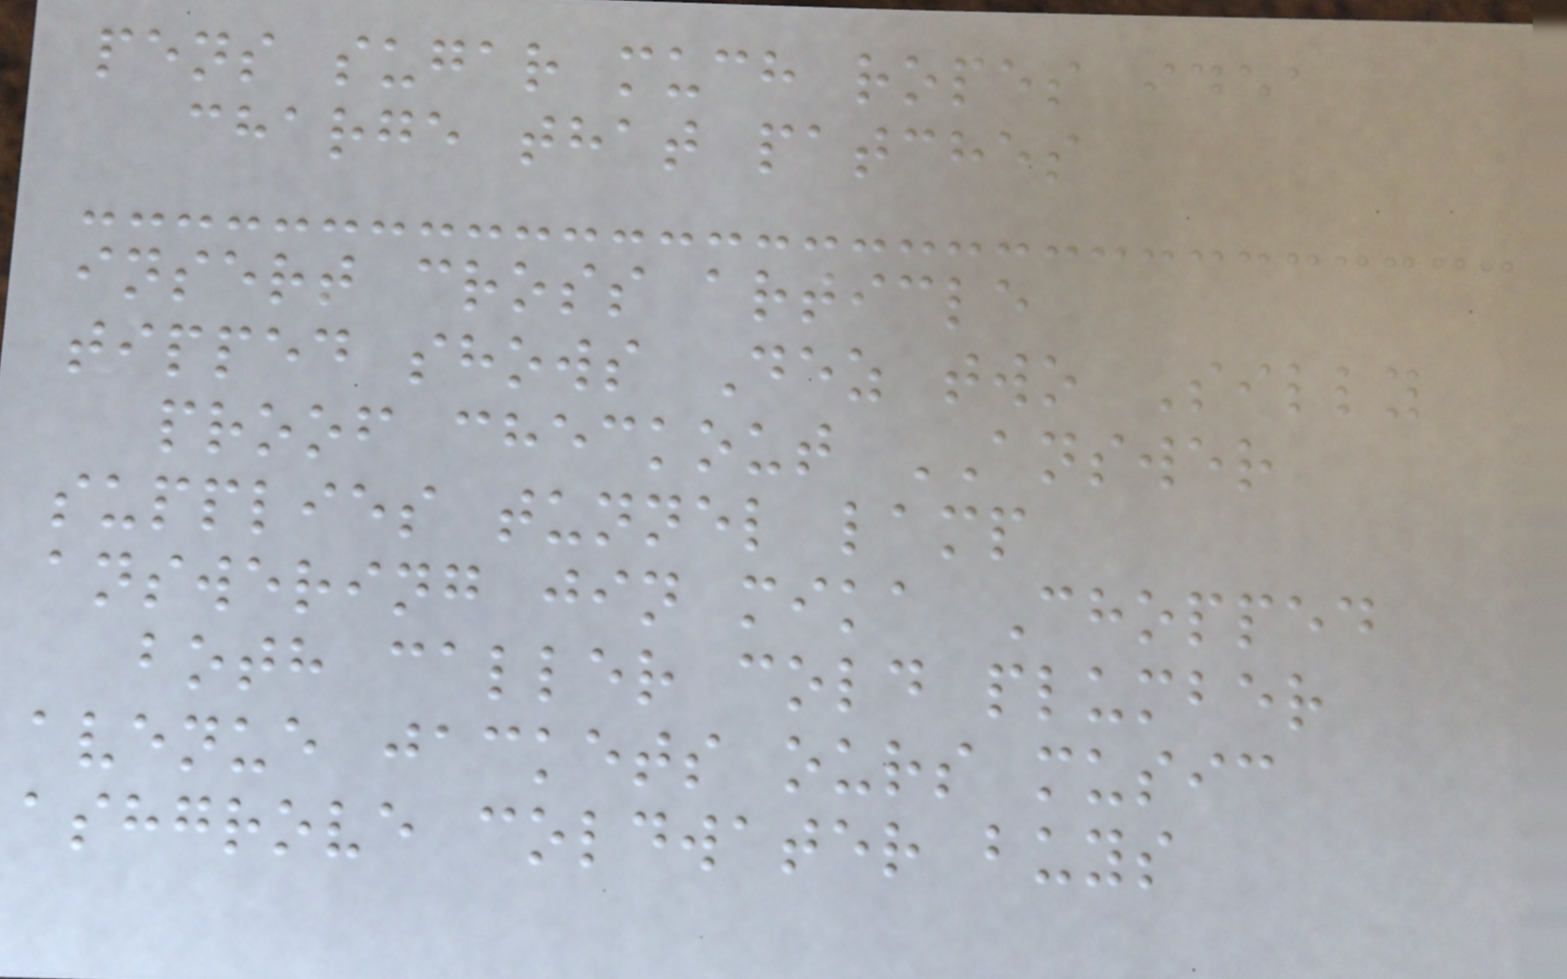pens sugar much ropes idea
charge that patches
insert cross article
tipped shows Dez two Silly
proof checkout ANSWER
supplies tunnel lamp
answering jin mika Chopped
both caller cold plumber
avenue jackets ours music
ashgrove coldwater buys
